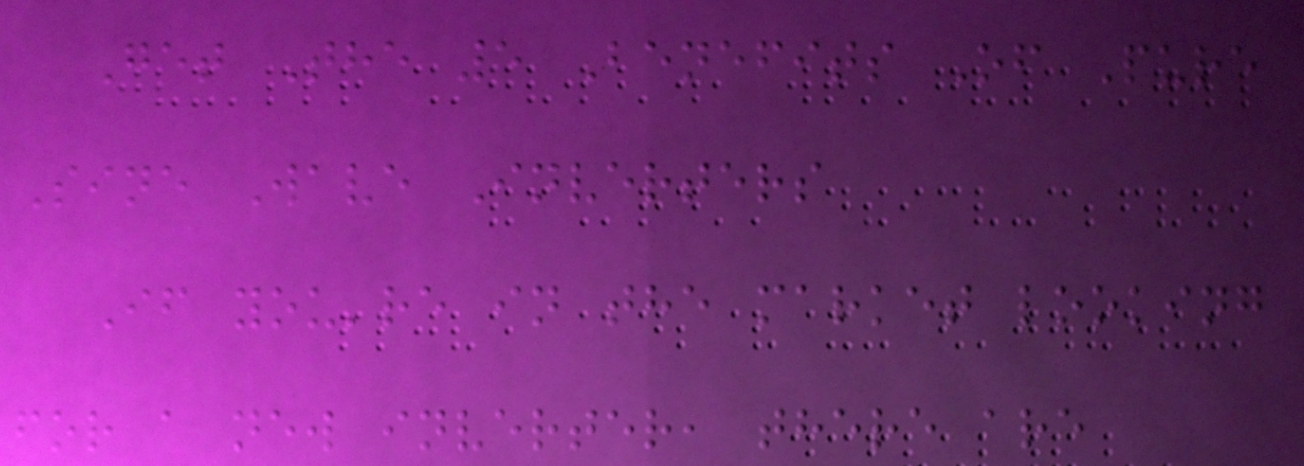Get The 5 Benefits Of Pure
Sine Wave Inverters
If you're in the market looking
for a new inverter, there are
